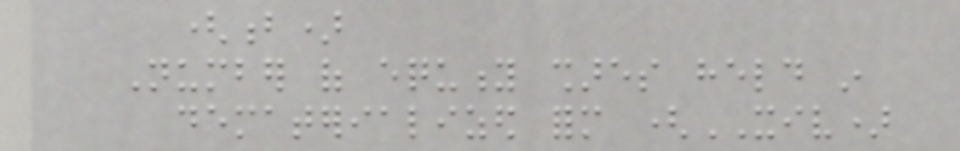(b)
Number of equity shares held in
dematerialized form (XIV)
